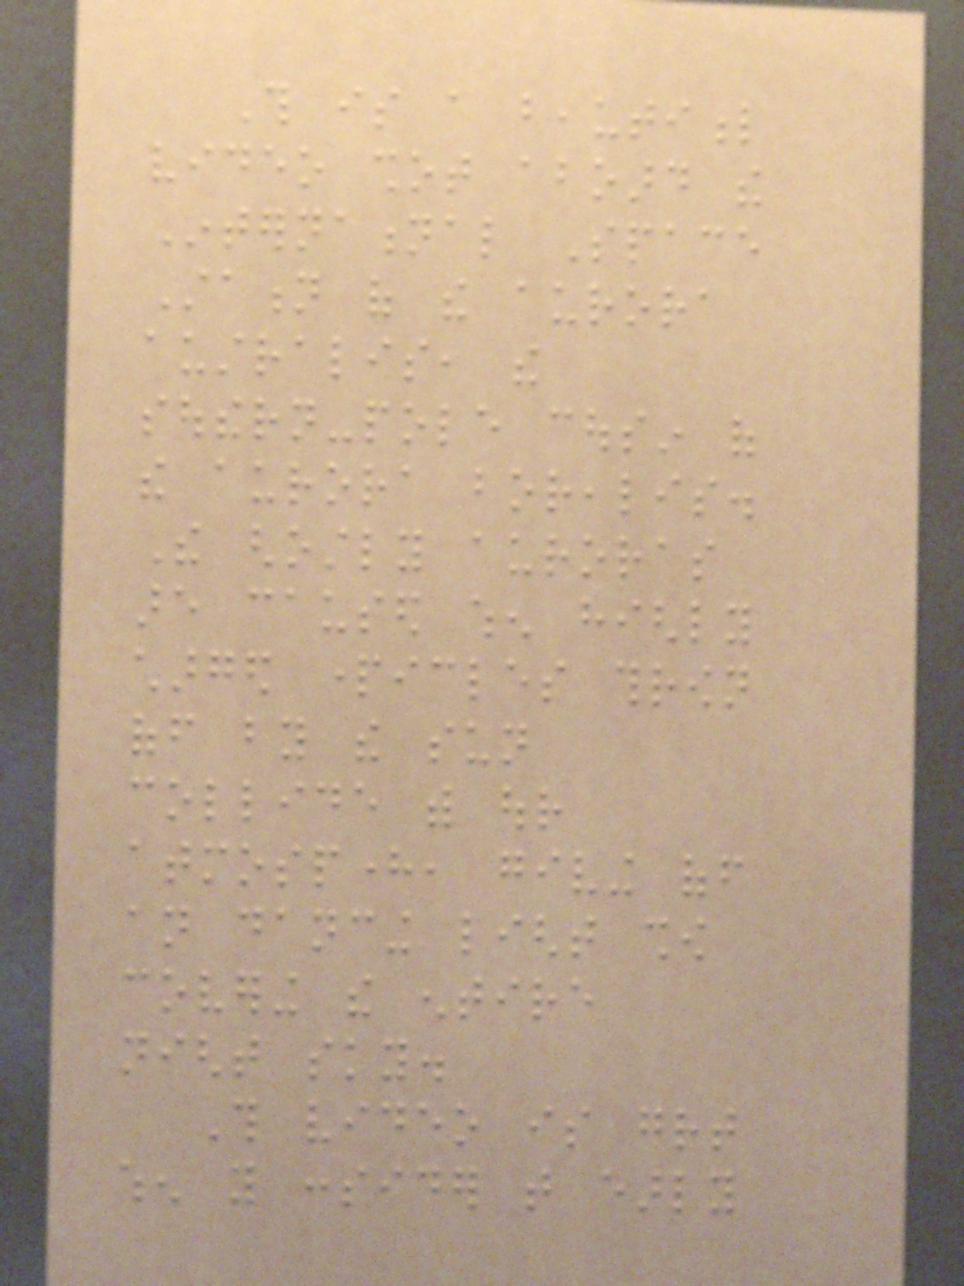This is a beautiful
video shot aboard the
International Space
Station of the aurora
australis, the
southern-pole cousin of
the aurora borealis.
The ghostly auroras
are caused when highly
charged particles thrown
off by the sun
collide with our
atmosphere, giving off
an dancing light show
covering the entire
night sky.
This video is great
when you consider that early
